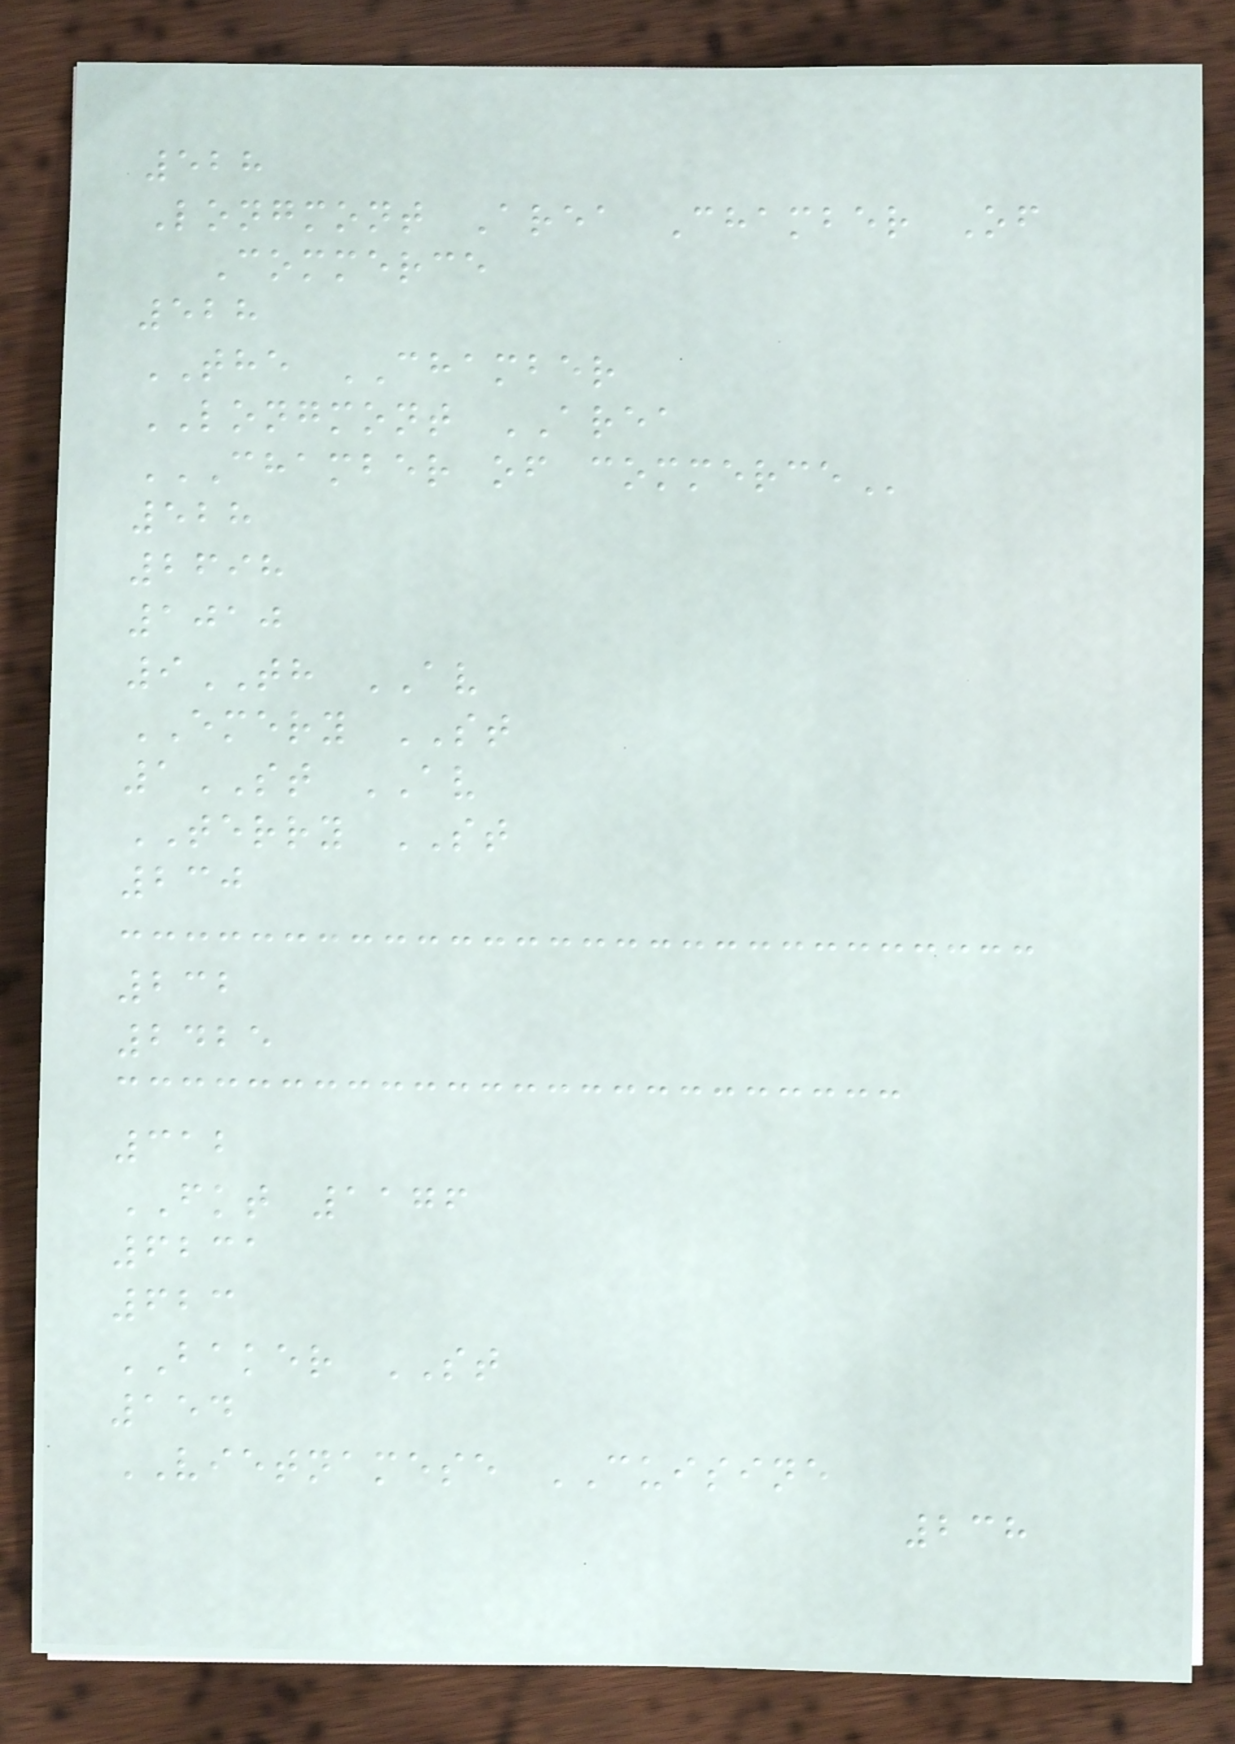528
Longmont Area Chamber Of
Commerce
528
THE CHAMBER
LONGMONT AREA
CHAMBER OF COMMERCE
528
2698
1010
9TH AV
EMERY ST
1ST AV
TERRY ST
230
232
2425
312
FKT 1176
6231
623
BAKER ST
154
VIETNAMESE CUISINE
238
